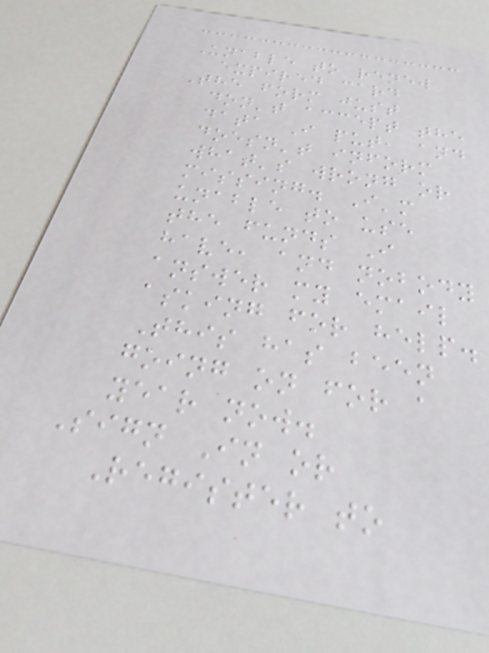Unable to renew
expired card
The form just
don't accept the
data I put, and
doesn't inform
what's wrong or
missing. I'm
unable to use
the funds I
have, and nobody
answer my email
asking for help.
This has been
going on for a
year now.
Sign In or
Register to
